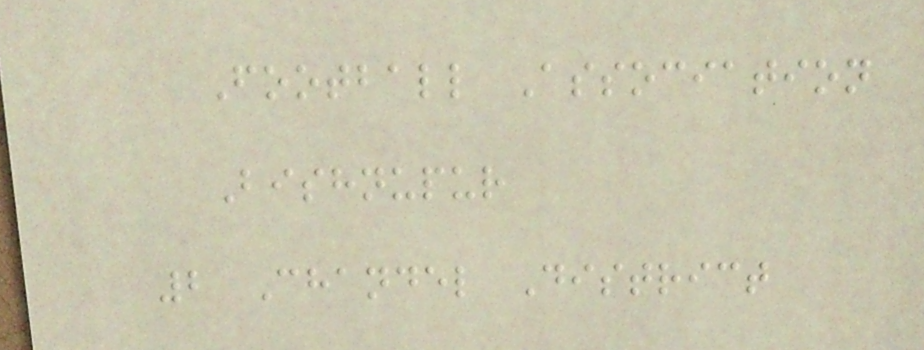Football Association
Bishnupur
2 Chandel District
